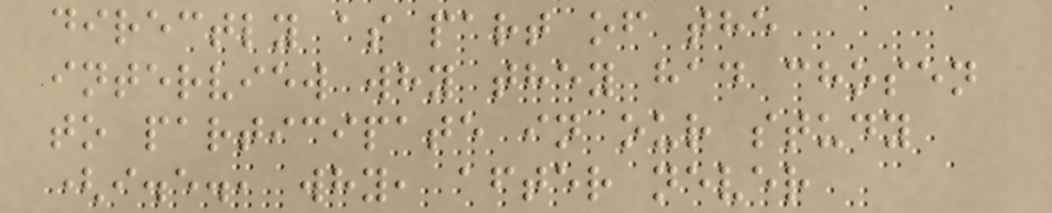directly as part of the
interview why they had chosen
to participate in our study
(i.e., why, after never
